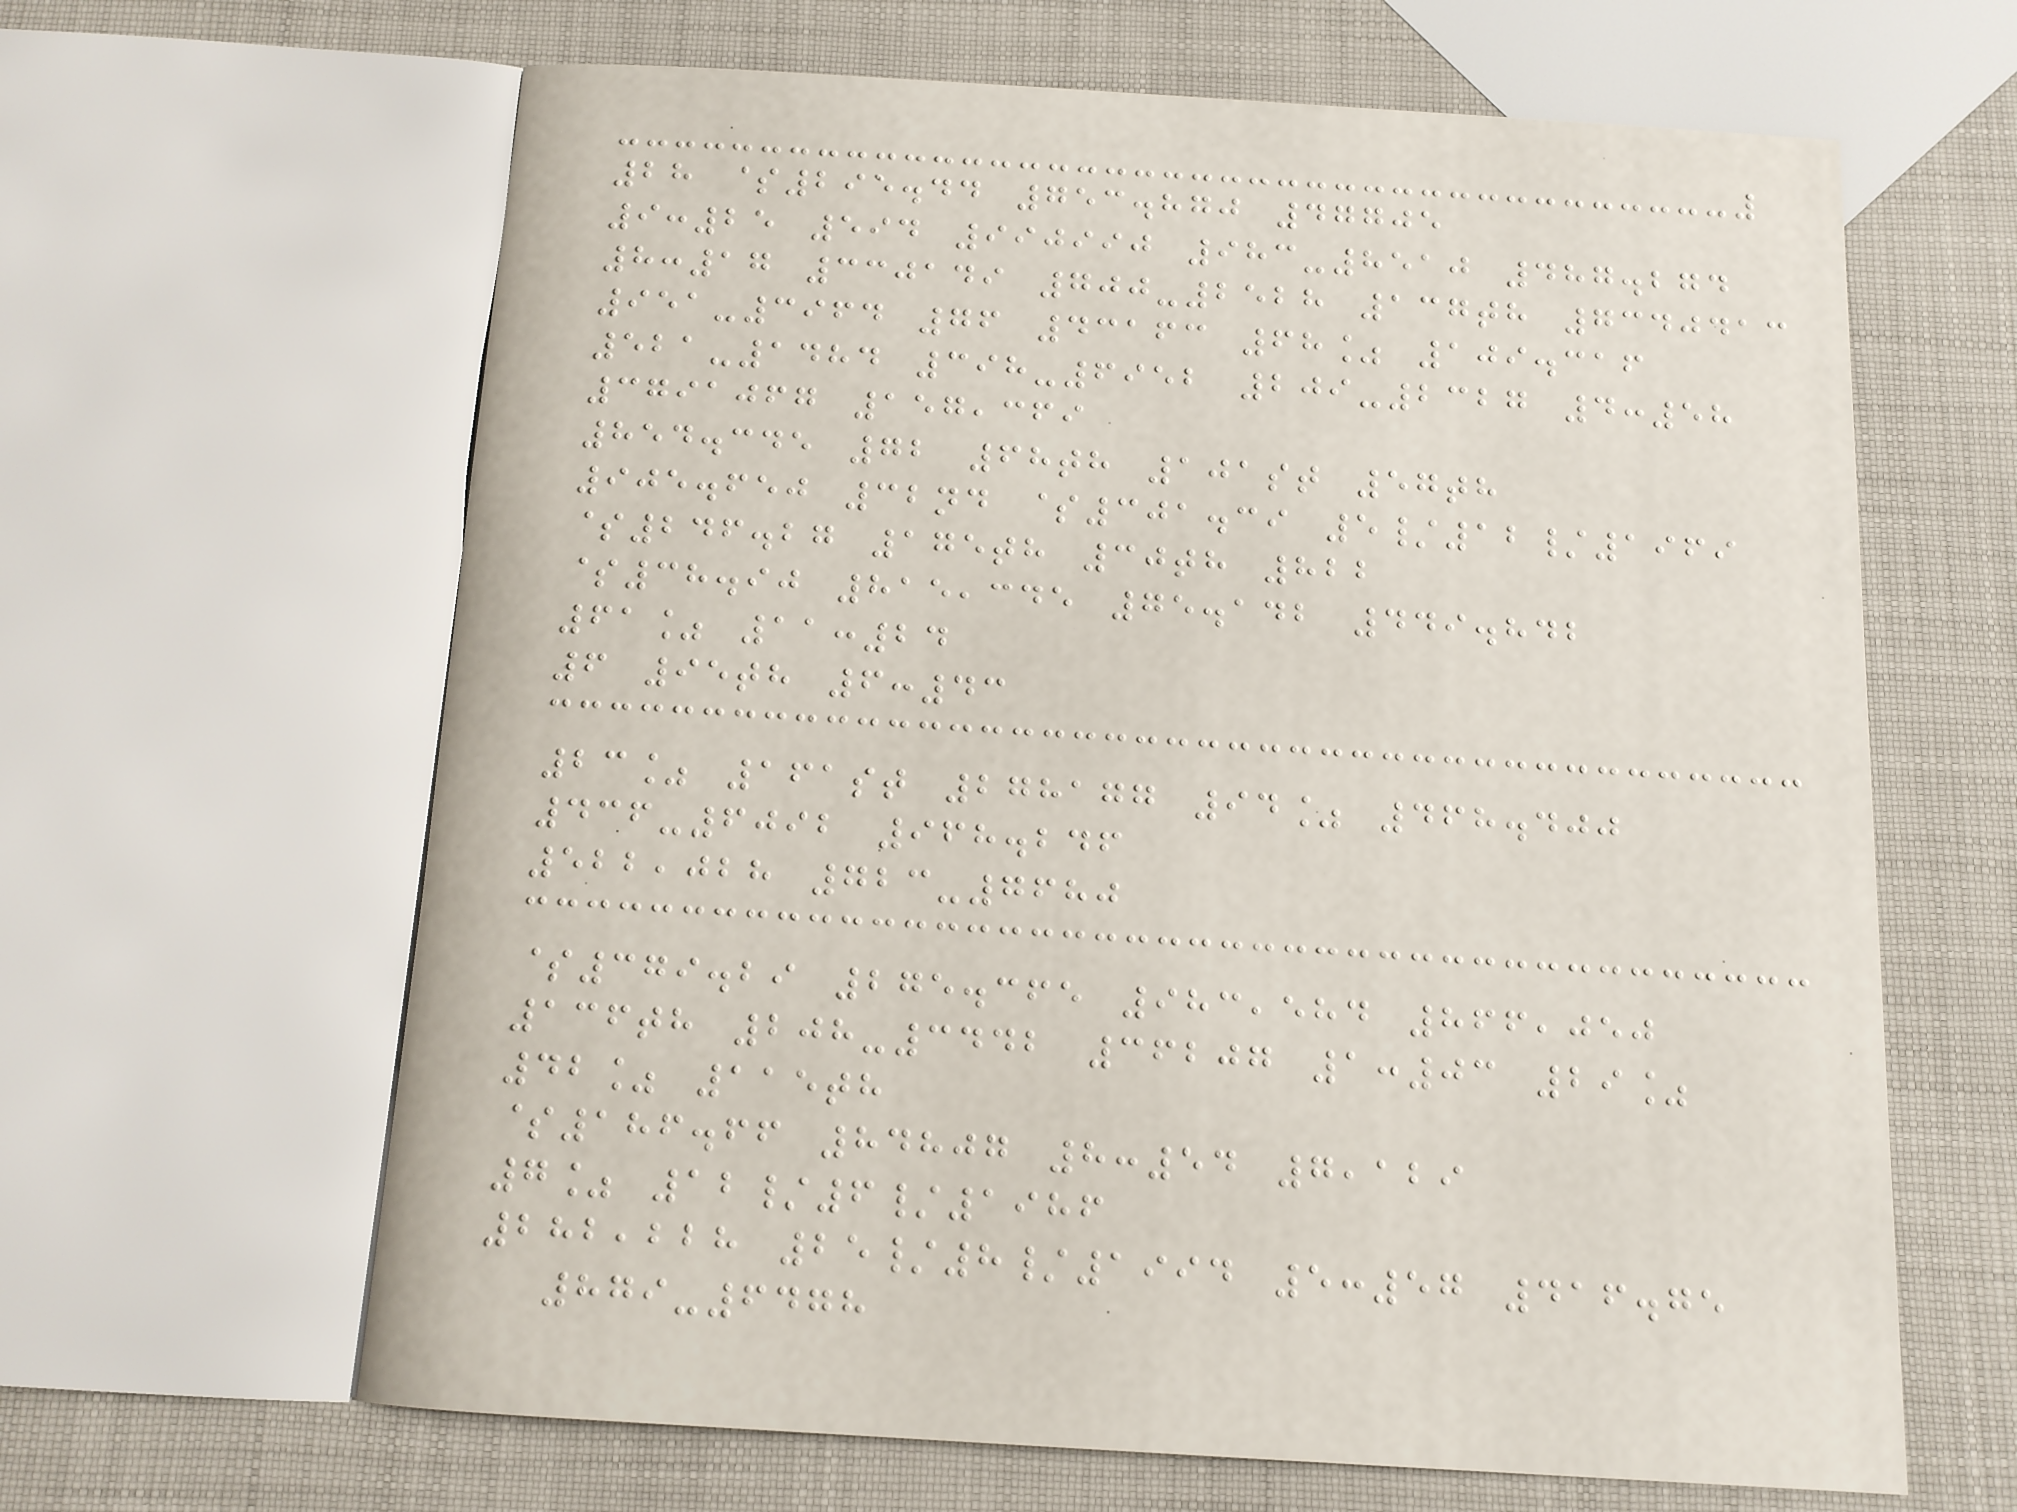28 $295.44 753.870 47705
9:25 594 990990 983-8510 487.274
8:17 330149 700-2528 137th 7340413
951-3964 76 43163 68% 109.316
521-1484 398-6952 209-2327 4:58
3791067 157,369
854.345 72 68th 101st 57th
905.650 32nd $301.39 5/12/1969
$246.27 175th 30th 822
$38.90 815,345 75.142 449.842
61% 11:24
6 95th 6:43
23% 161st 278177 94% 468.400
436-6092 968.246
522,028 723-7680
$379.29 275.365 983,584 866,050
136th 208-3442 36207 1:03 29%
42% 115th
$186.66 84807 8:54 7,129
7% 12/6/1986
282,228 25/8/1994 5:57 416.75
879-6478
